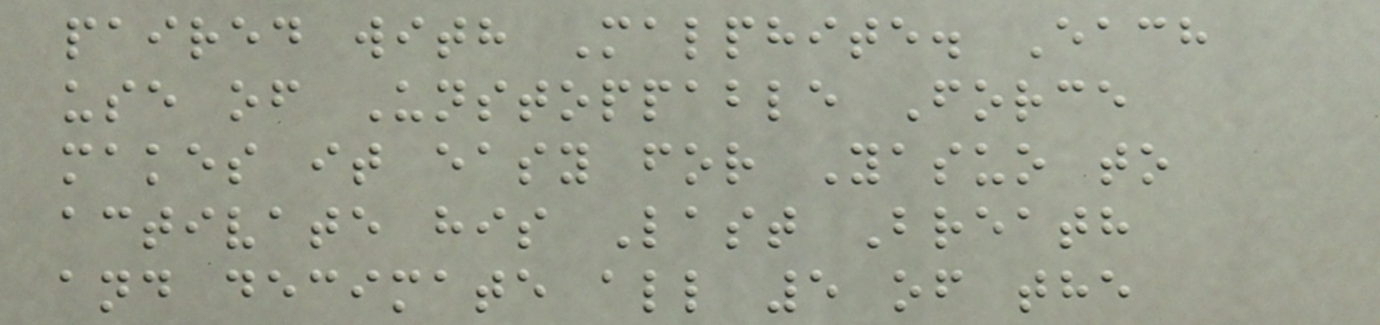paired with Malphite. Each
use of Unstoppable Force
makes it easy for Yasuo to
activate his Last Breath
and decimate all 5 of the
